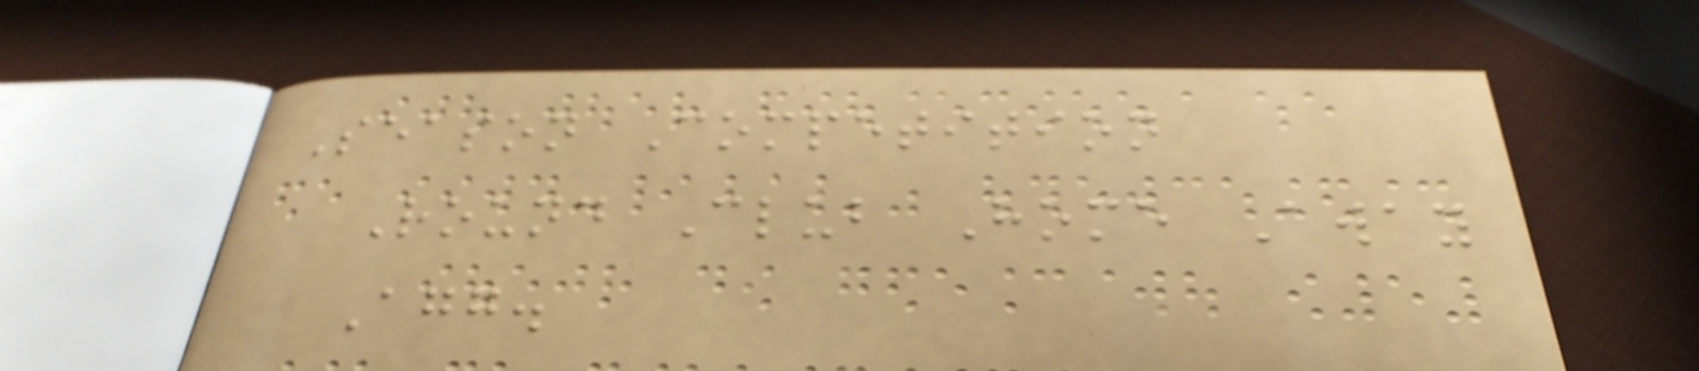Season Competition
Round Club Home Away
Agg.
